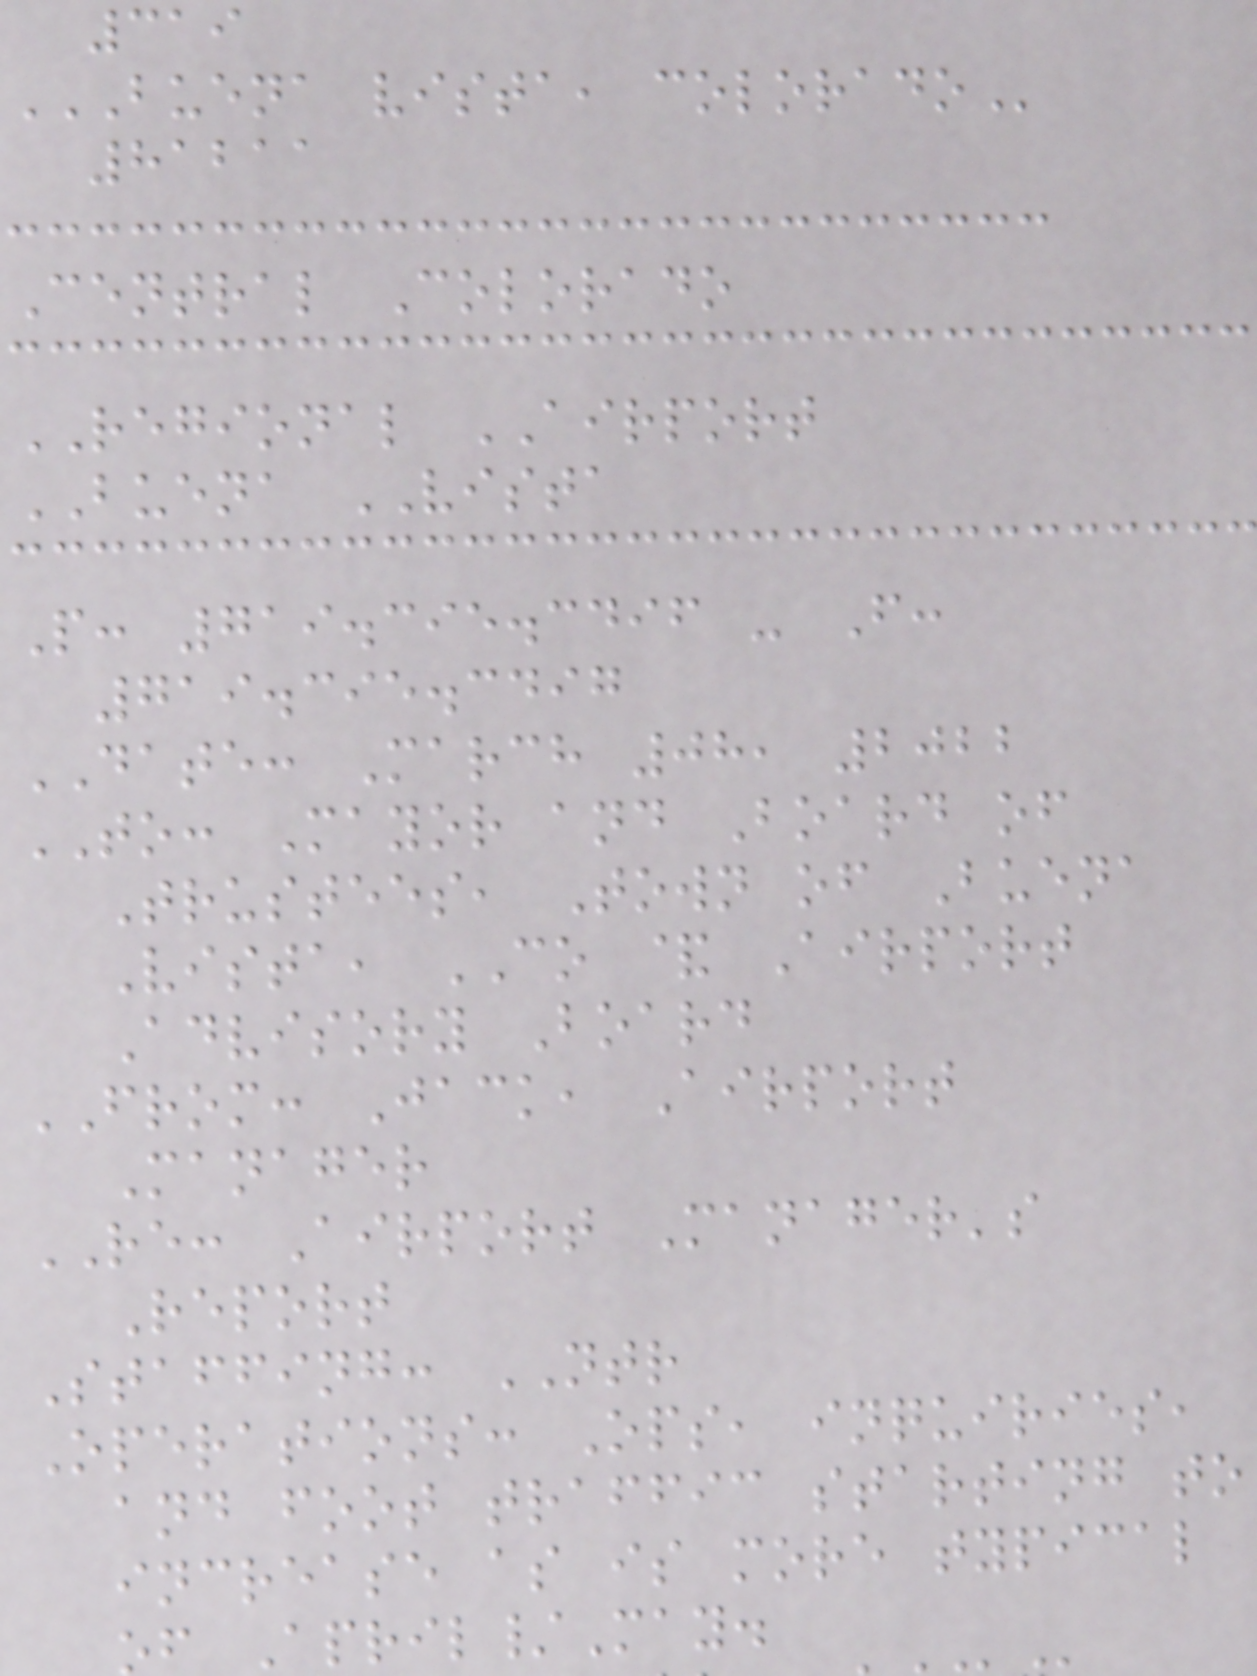319
BUENA VISTA, COLORADO
81211
Central Colorado
REGIONAL AIRPORT
BUENA VISTA
P: 719.395.3496 - F:
719.395.3497
DATE: March 08, 2022
TO: Mayor and Board of
Trustees, Town of Buena
Vista, CO & Airport
Advisory Board
FROM: Jack, Airport
Manager
RE: Airport Manager's
Report
Staffing: NTR
Operations: Ops, inquiries,
and foot traffic starting to
increase as is more typical
f April/May.
